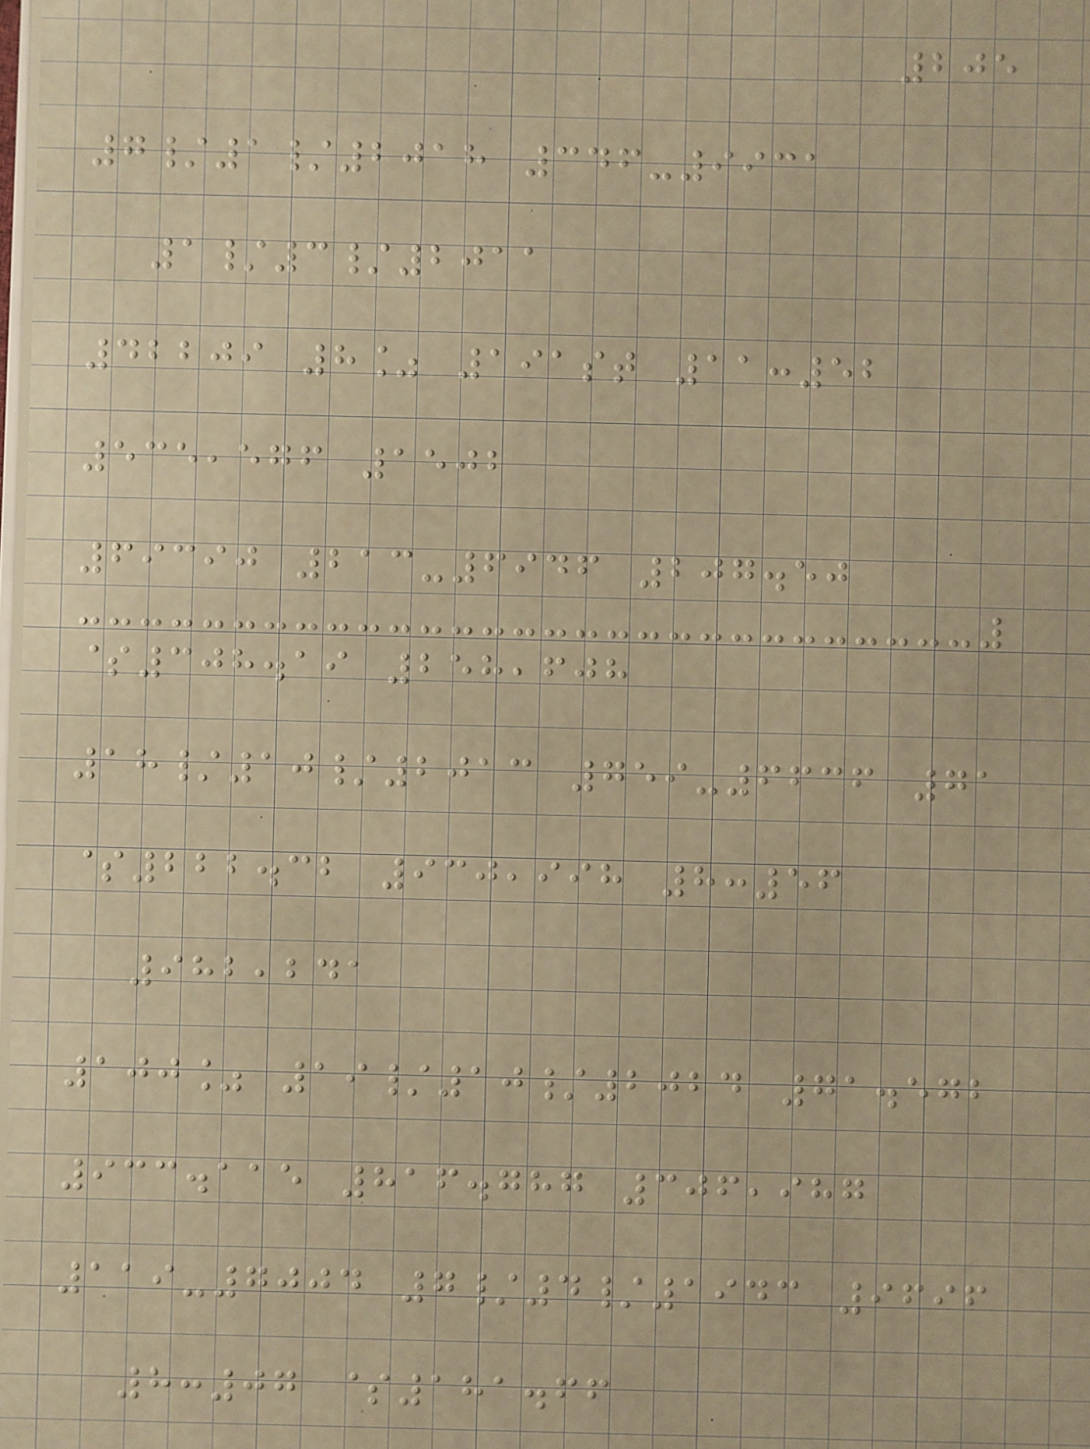205
7/1/2018 346-9931
1/3/2011
42209 8% 191st 11:52
535,576 1502
69390 213-6946 207.50
$308.19 258,608
18/10/2013 759-6636 71
$222.32 930,998 8:56
982,241
100% 19/10/2024 71.572
933.115 816.787 306,987
119-7004 7/4/1943 9696
8:07 $181.66
